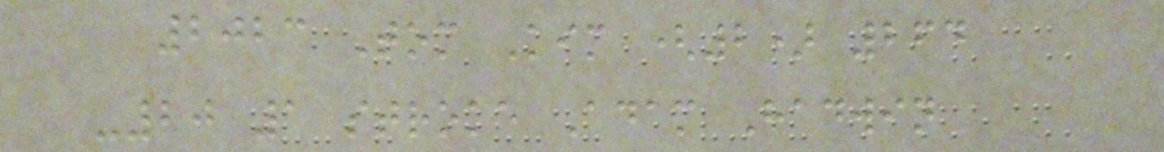2023 Tom Kim (2) 264
-20 1 stroke Adam Hadwin
